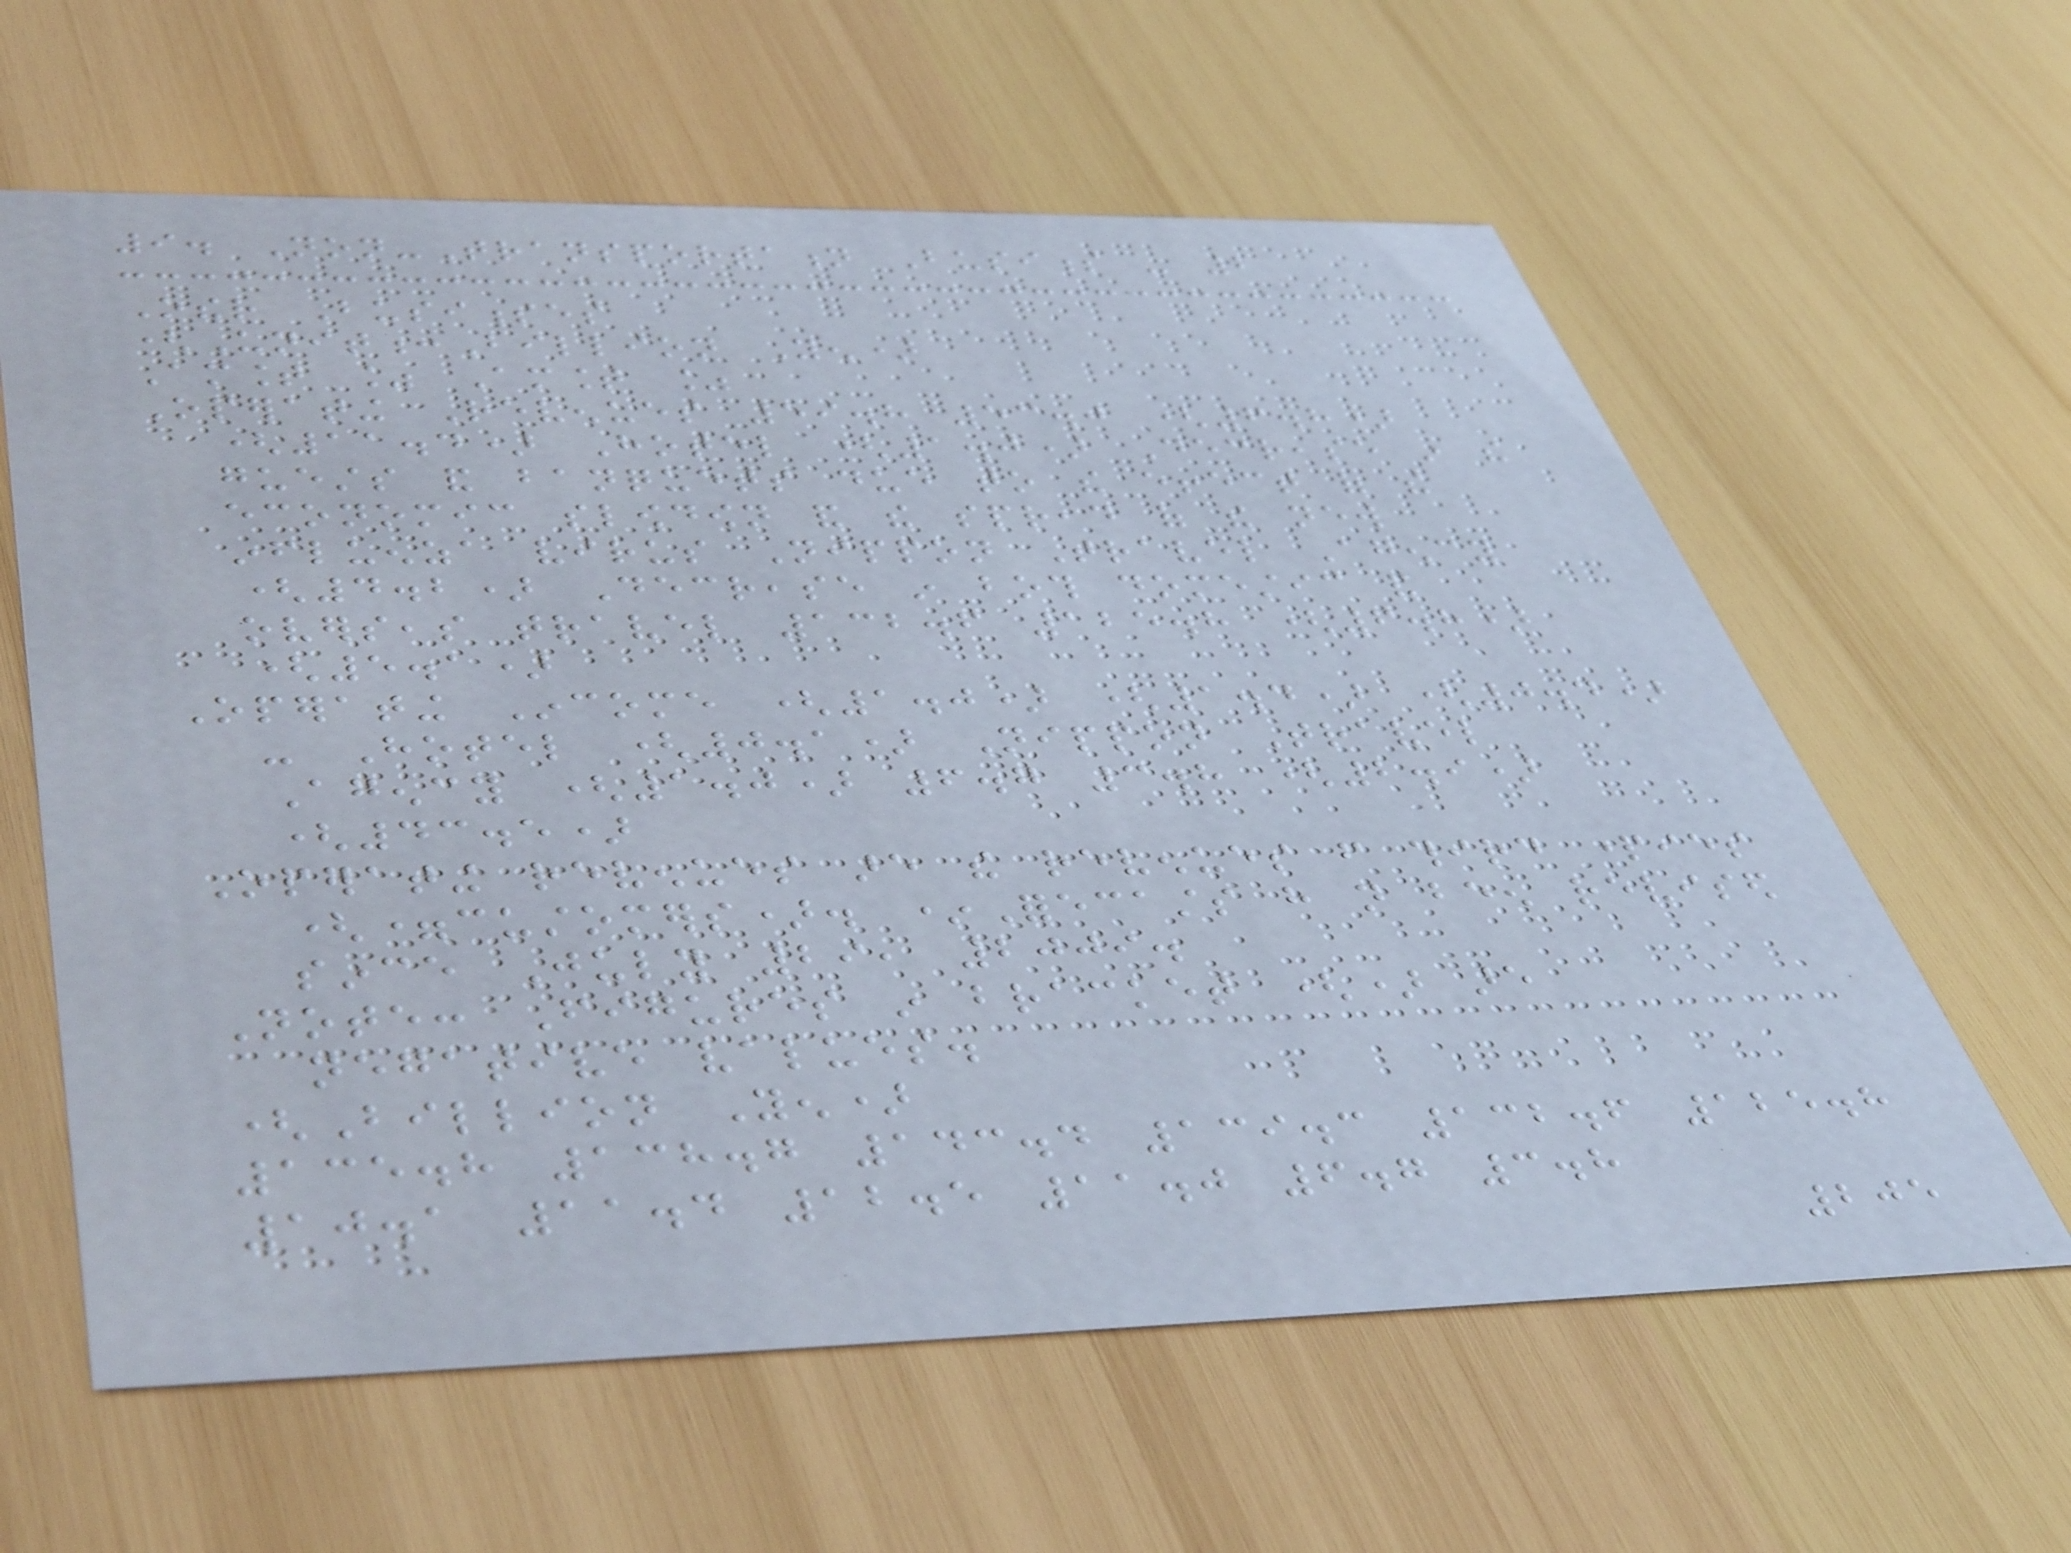9. Non-Transportation Business - 2
Other Businesses
(Unit:Billion Yen)
Amount % Amount %
Operating Revenues 59.8 53.0 (6.8)
(11.4) Hotel (1.0) Decrease in the
guests and banquets due to the effect of the
economic slowdown and the spread of the new
influenza virus Nippon Travel Agency
(4.2) Decrease in both domestic and
overseas travel 132.6 125.8 (6.8)
(5.1)
Operating Income (1.0) (1.4) (0.4)
- Hotel (0.1) Nippon Travel
Agency (1.0) 6.7 3.8 (2.9)
(43.5)
Operating revenues are the revenues from third parties
(=customers). *Forecasts have not been revised
since July 29, 2009.
Note: Figures in bracket () are
negative values.
(Billion Yen)
135.8 138.7 143.4 139.3 132.6 125.8
10.1 11.4 12.5 11.0 6.7 3.8
205
